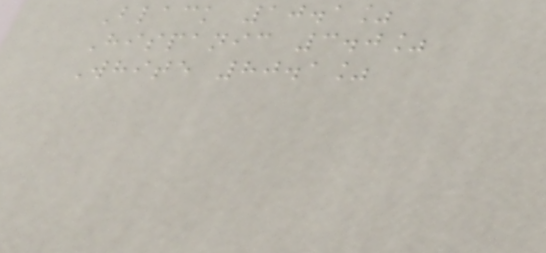Black 10.1%
Hispanic 3.0%
White 80.1%
